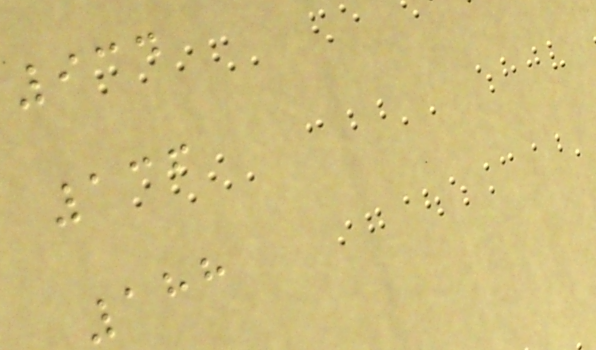934
136
188
